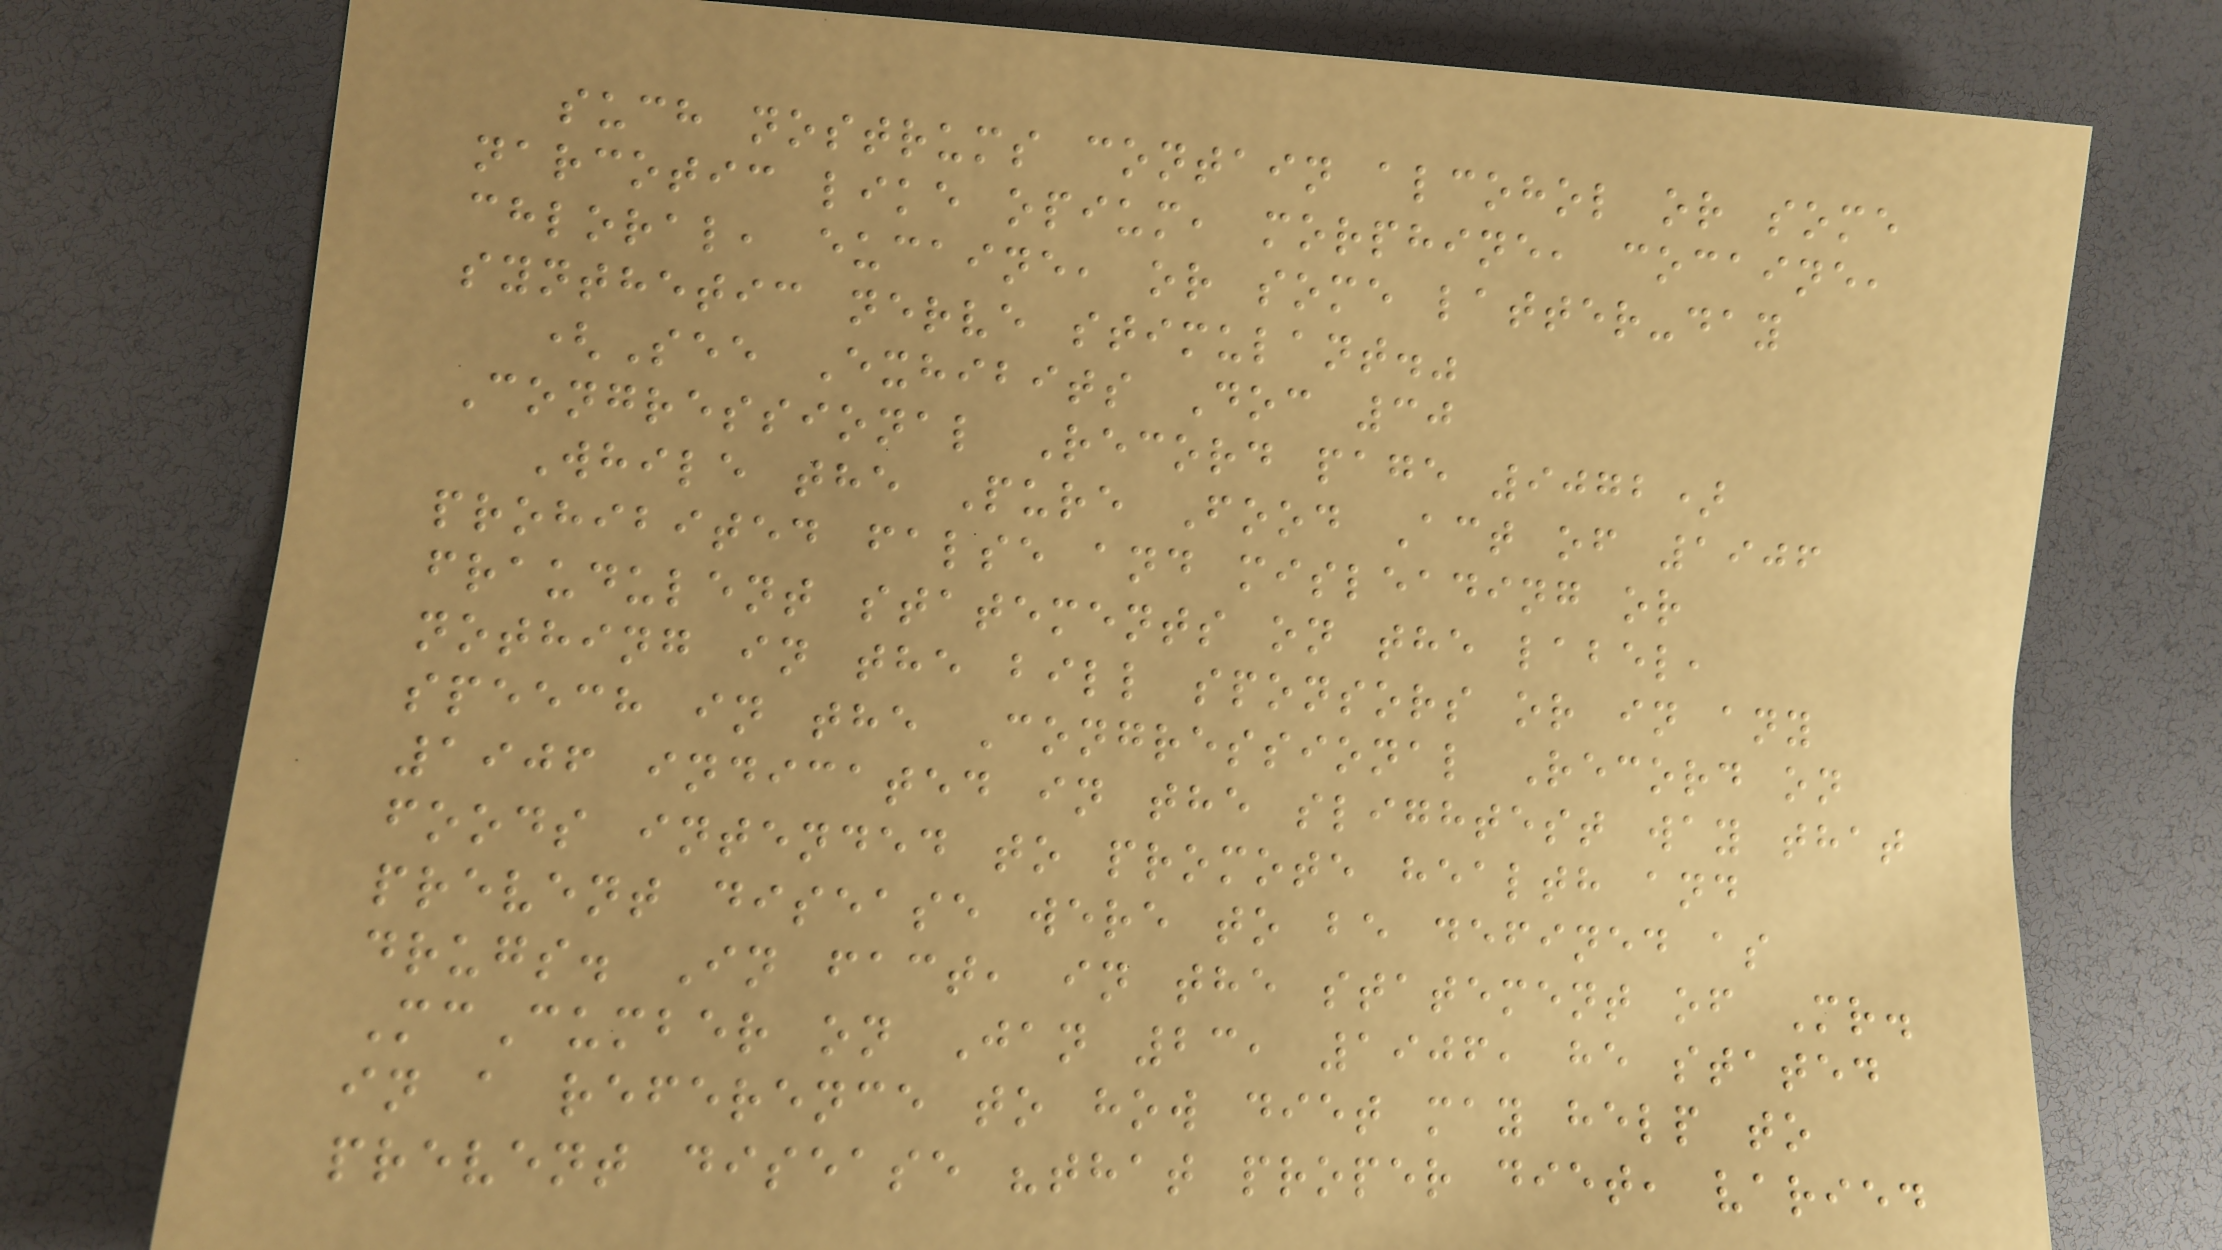such nostrums contain alcohol or some
narcotic like opium, morphine, cocaine,
chloral, eucaine, or some latter-day
synthetic nerve stimulant."
(See Exhibits Doc 30
Congressional Record page 9072)
While the Pure Food Act of 1906
prohibited false and misleading or
fraudulent statements on the label,
nothing in the bill sponsors or in any
speech in the Congressional Record on
1906 indicated in the slightest way that
foods intended to promote health and
prevent disease were to be defined as
drugs. In fact, in the statement of Mr.
McCumber on Jan 23, 1906, he stated
in a reference to how diet may help to
prevent disease "that proper diet, varied
